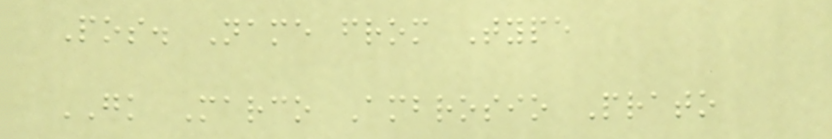Pos. Name from Type
GK Marco Ambrosio Prato
